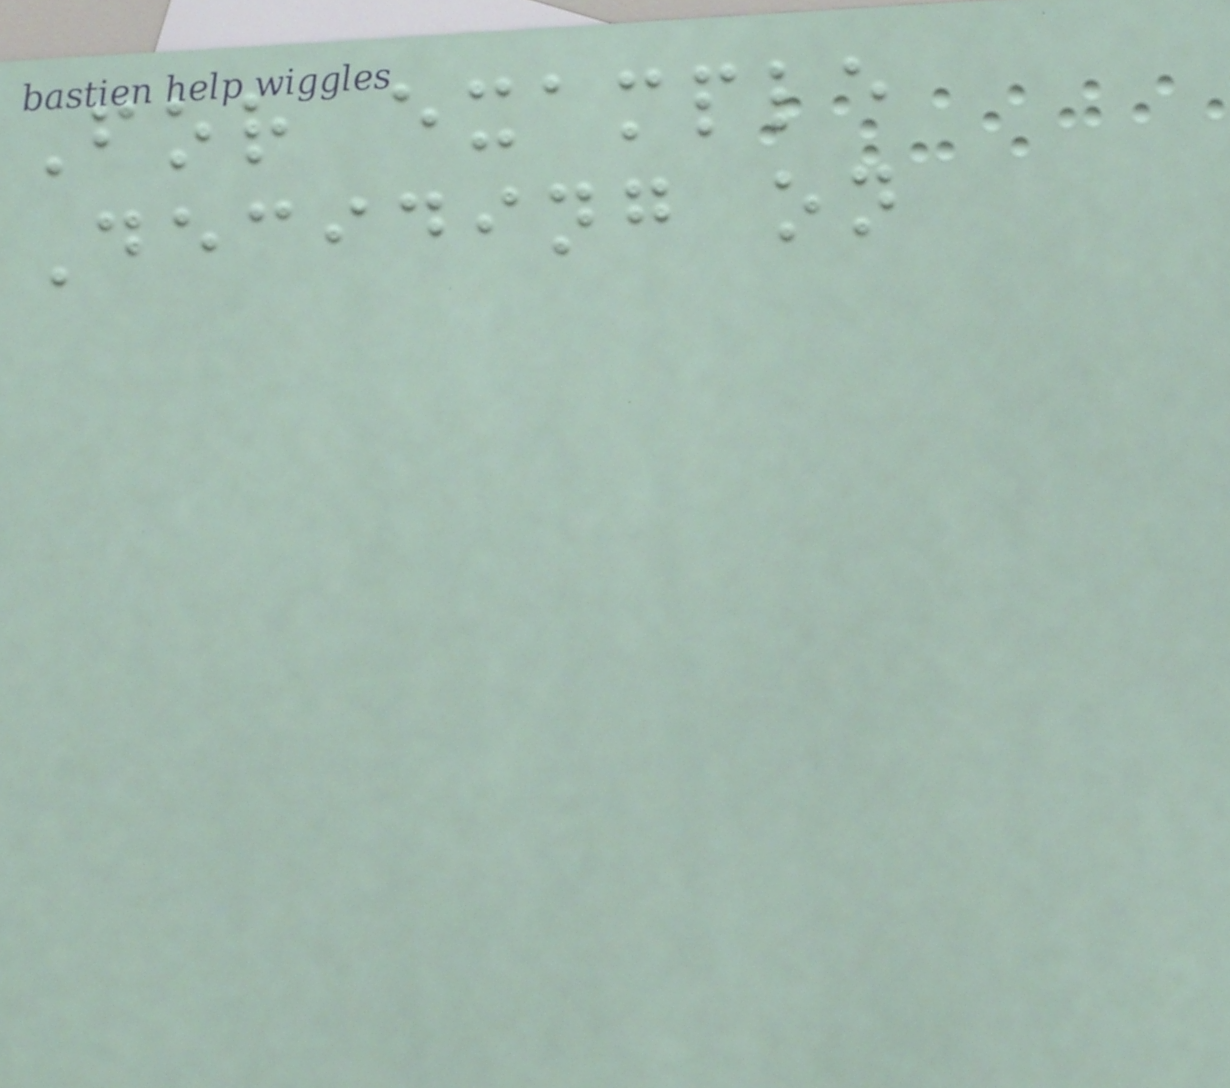For example
Deciding on
